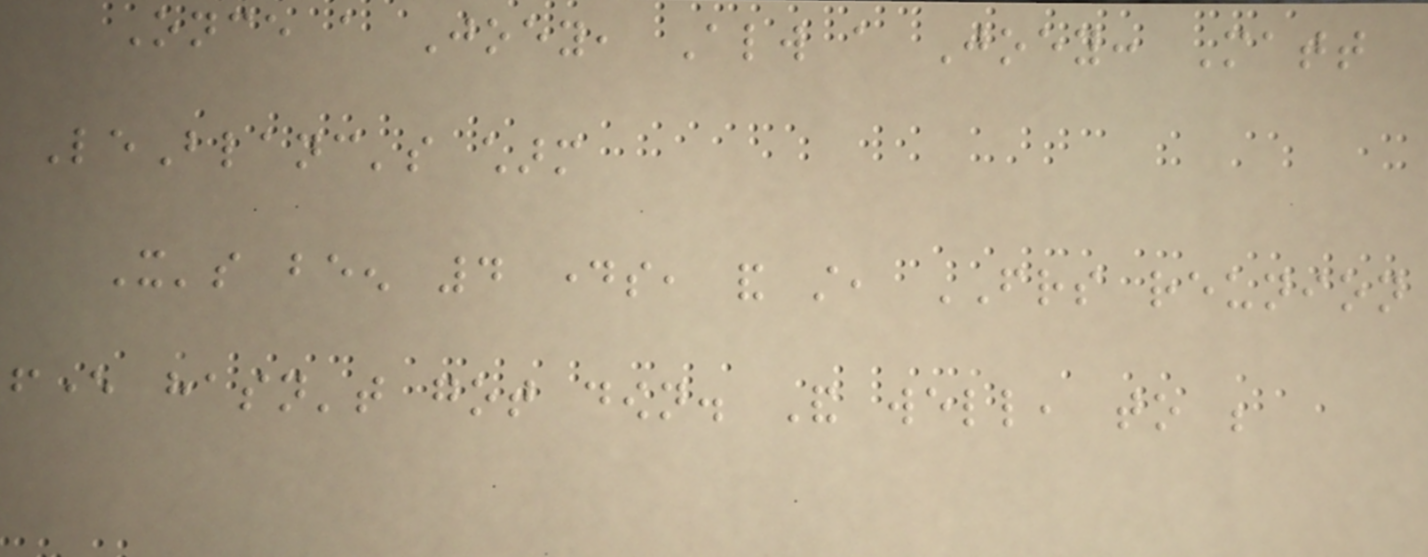Once a Joey, Always a Joey: Matt
LeBlanc's charm
It's been 4 days, and still, FRIENDS reunion
fever hasn't got down. And well, to be
